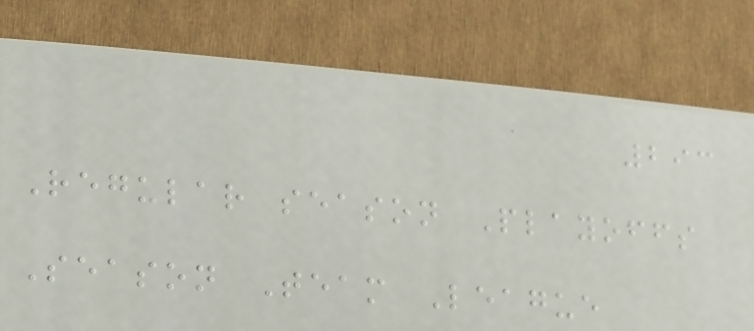293
Regular season Playoffs
Season Team League
